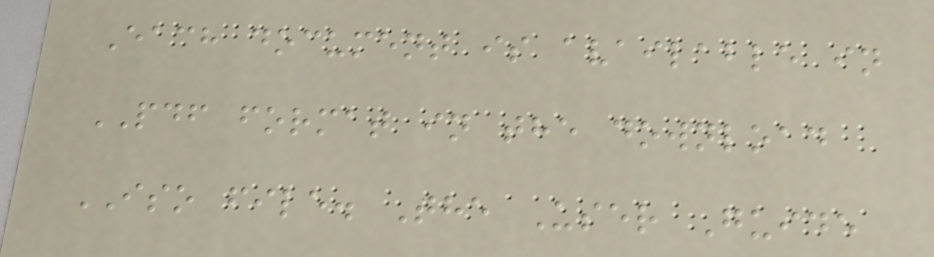Each document is available in
PDF format in the download
ISO file. The User Guide
